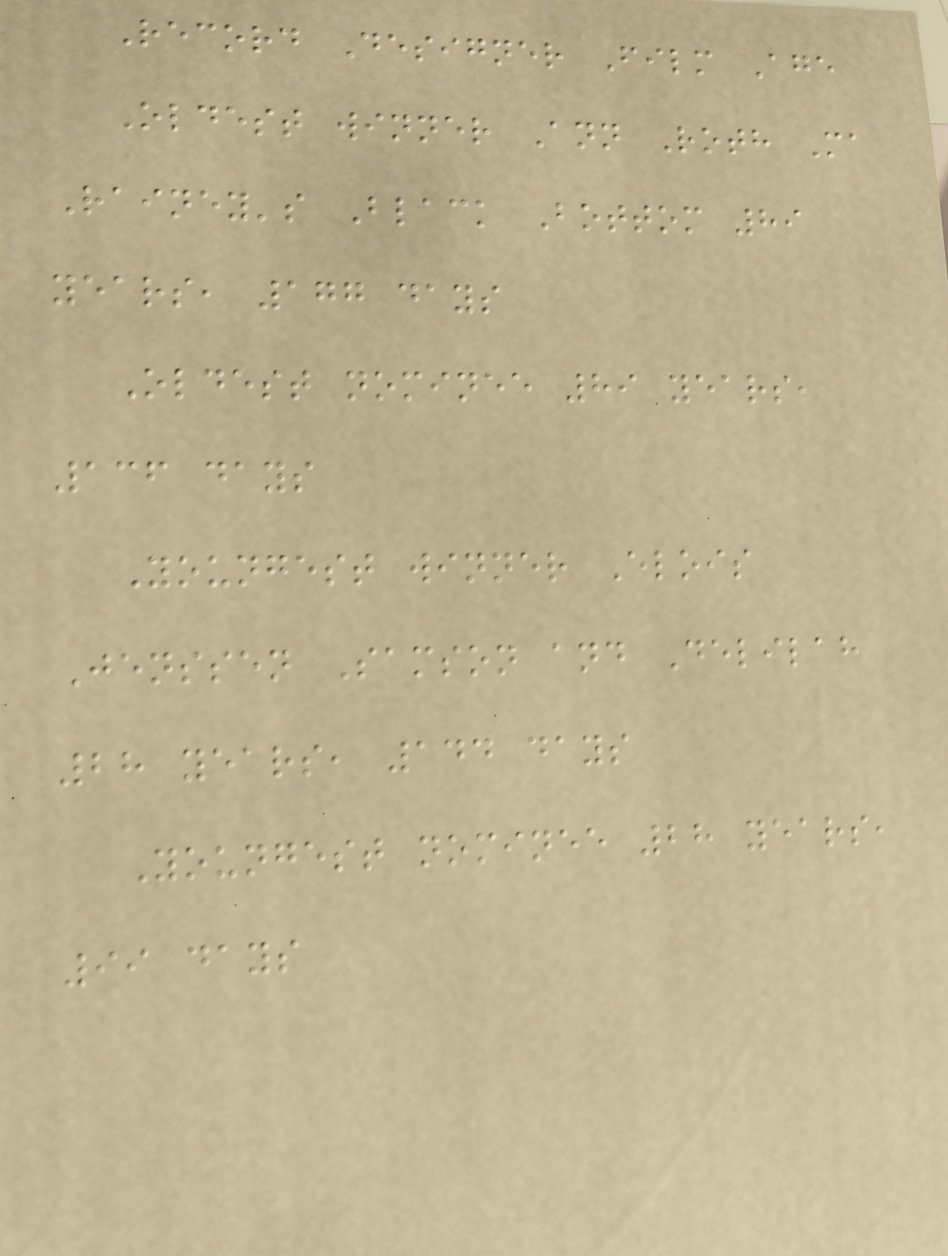Record Designer Film Age
Oldest winner Ann Roth Ma
Rainey's Black Bottom 89
years, 177 days
Oldest nominee 89 years,
136 days
Youngest winner Elois
Jenssen Samson and Delilah
28 years, 144 days
Youngest nominee 28 years,
99 days
